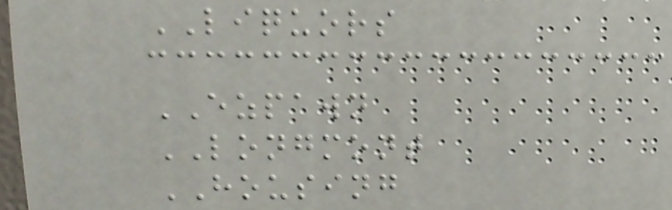LIQUORS
EZPAWN
LONGMONT
HOUSING
